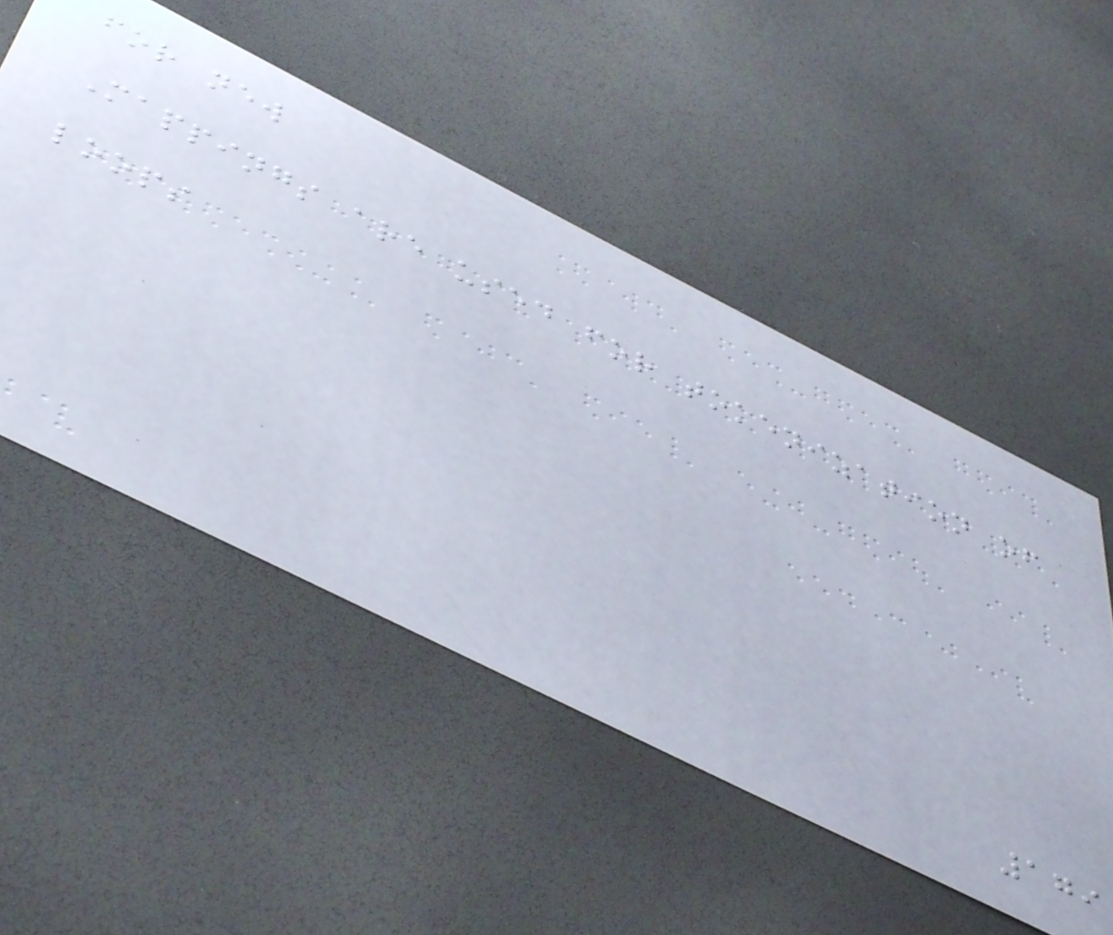for new
Mappings are used for tokenization of
loops
179
